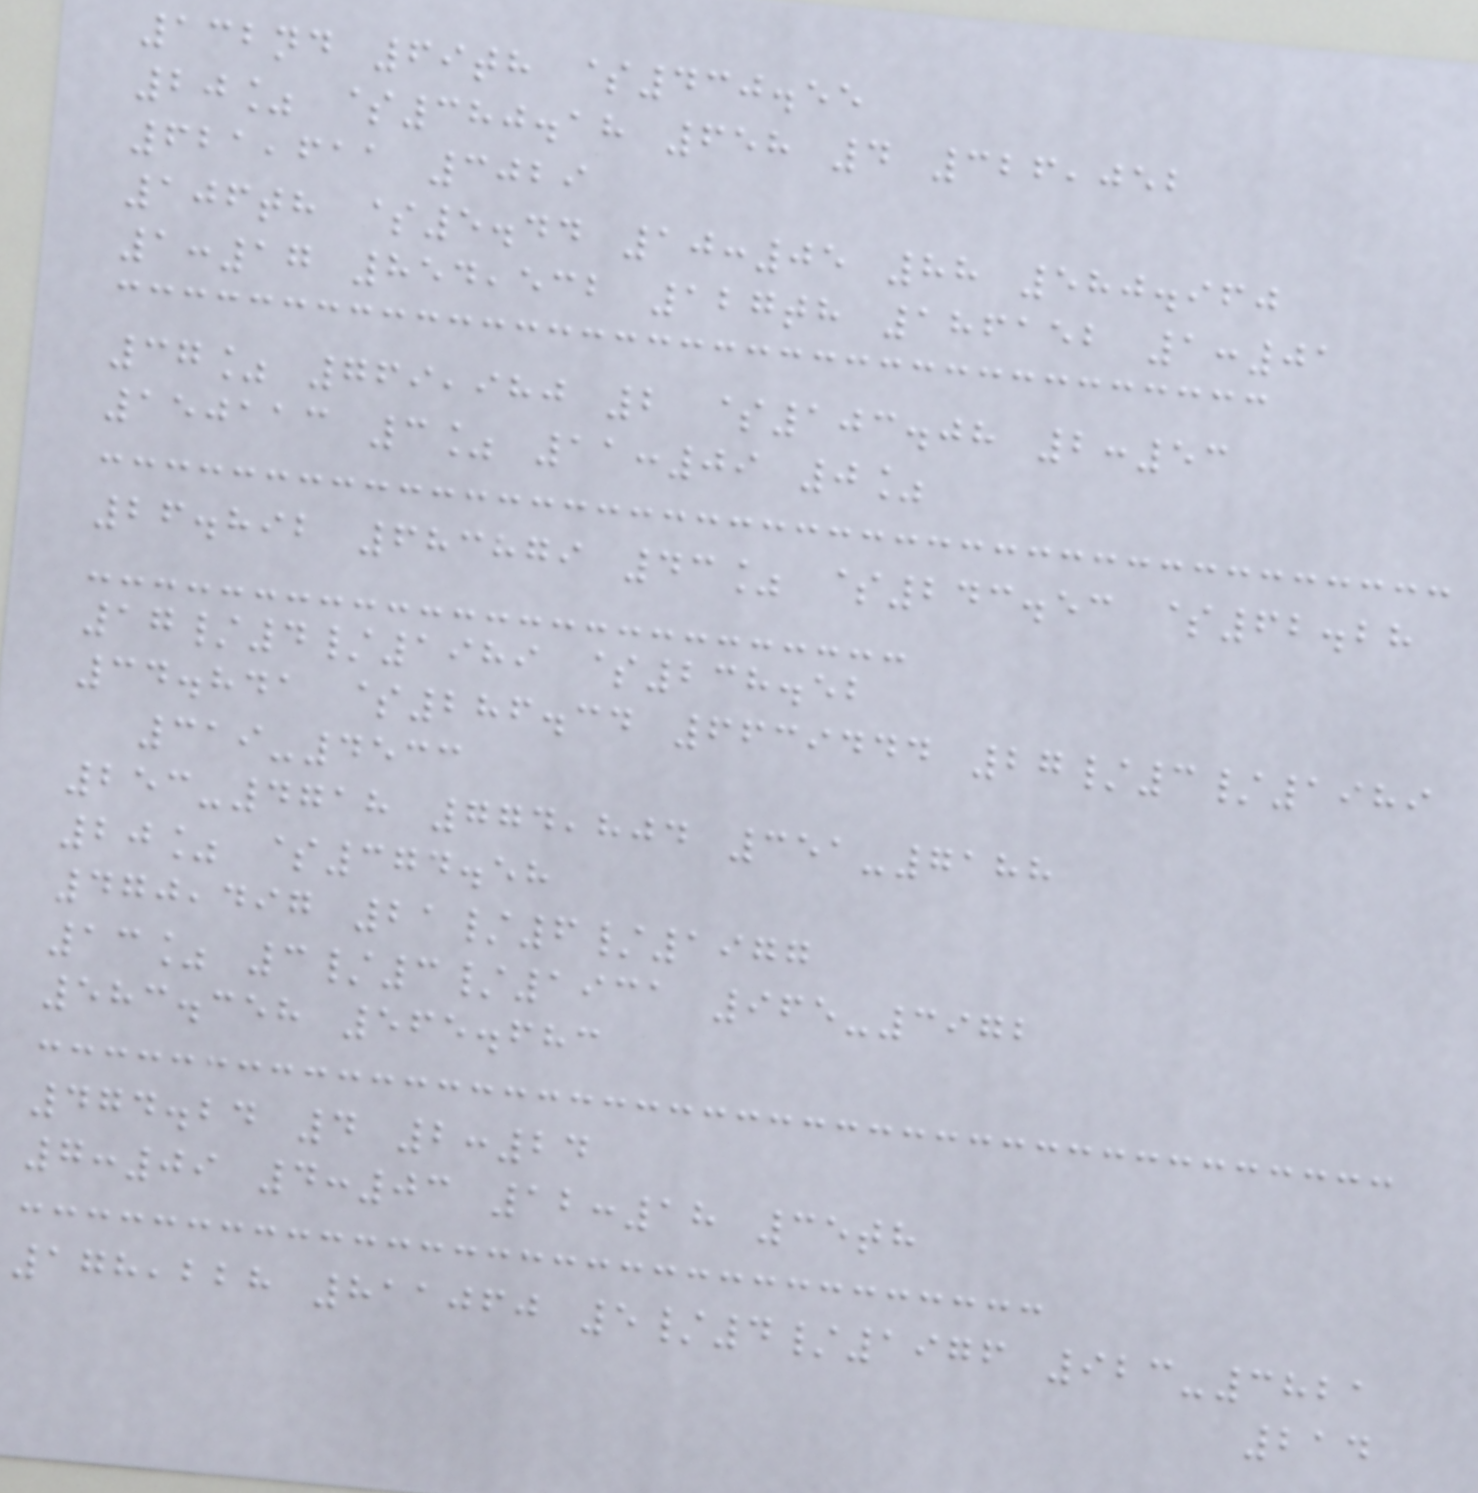132nd 69th $430.55
20% $380.18 658 4 326,052
621,611 3029
106th $5.44 10:05 88 580.960
1:17 854,532 127th 186152 1:01
37% 769,980 2 $103.08 2:53
150113 3% 11:09 0%
26.892 683879 43% $243.53 $62.28
17/4/1989 $238.52
34.841 $286.34 6639444 27/3/1989
319-4533
253-4718 774,804 351-7188
20% $374.58
470,497 21/6/1977
13% 3/3/1931 965-3972
583.358 565.683
474.24 4 2:24
7:09 4:03 12:18 35th
178,228 811060 5/4/1976 923-3821
214
